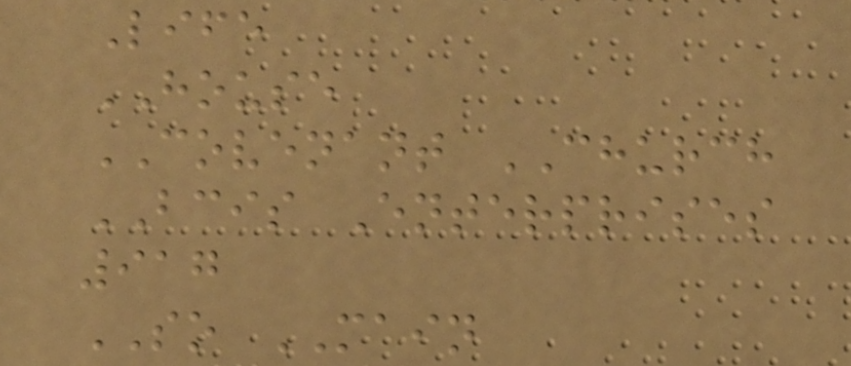Life
HOUSE
COVENANT CHURCH
BCIS Enterprises
917
SO MAIN
